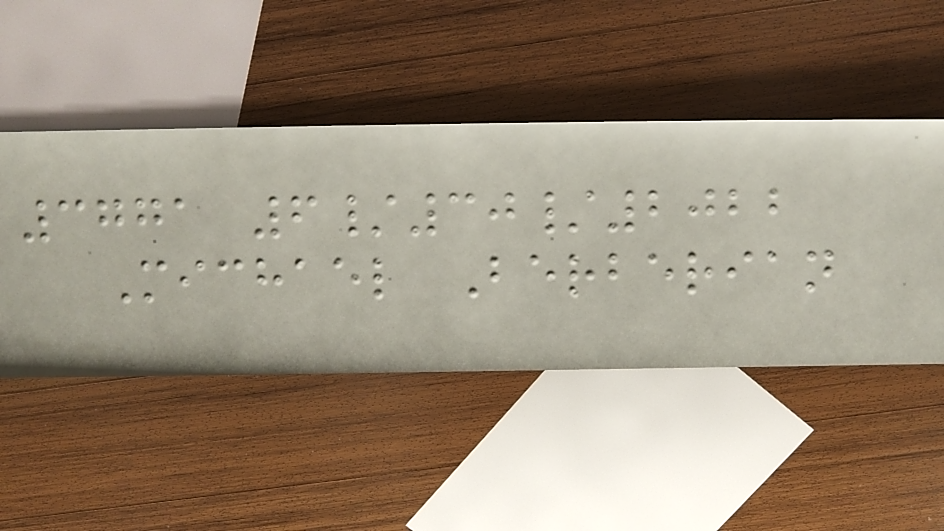3771 6/30/2022
Michael Berberian
